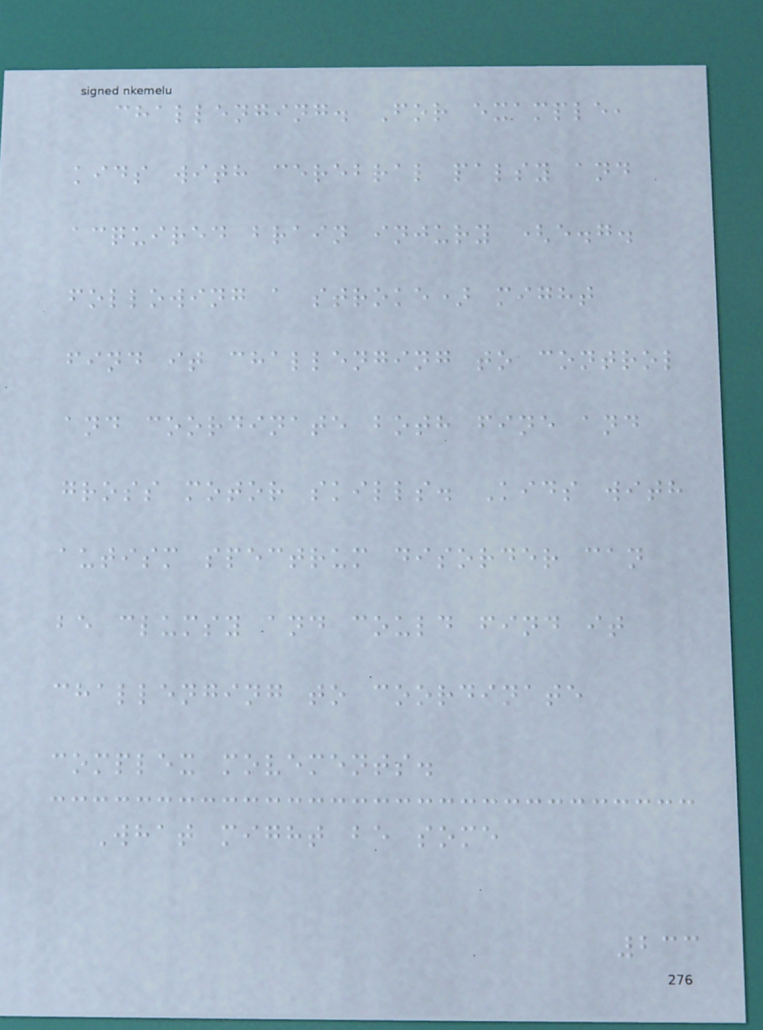challenging. For example,
kids with cerebral palsy and
acquired brain injury (e.g.
following a stroke) might
find it challenging to control
and coordinate both fine and
gross motor skills. Kids with
autism spectrum disorder can
be clumsy and could find it
challenging to coordinate
complex movements.
What might be some
233
